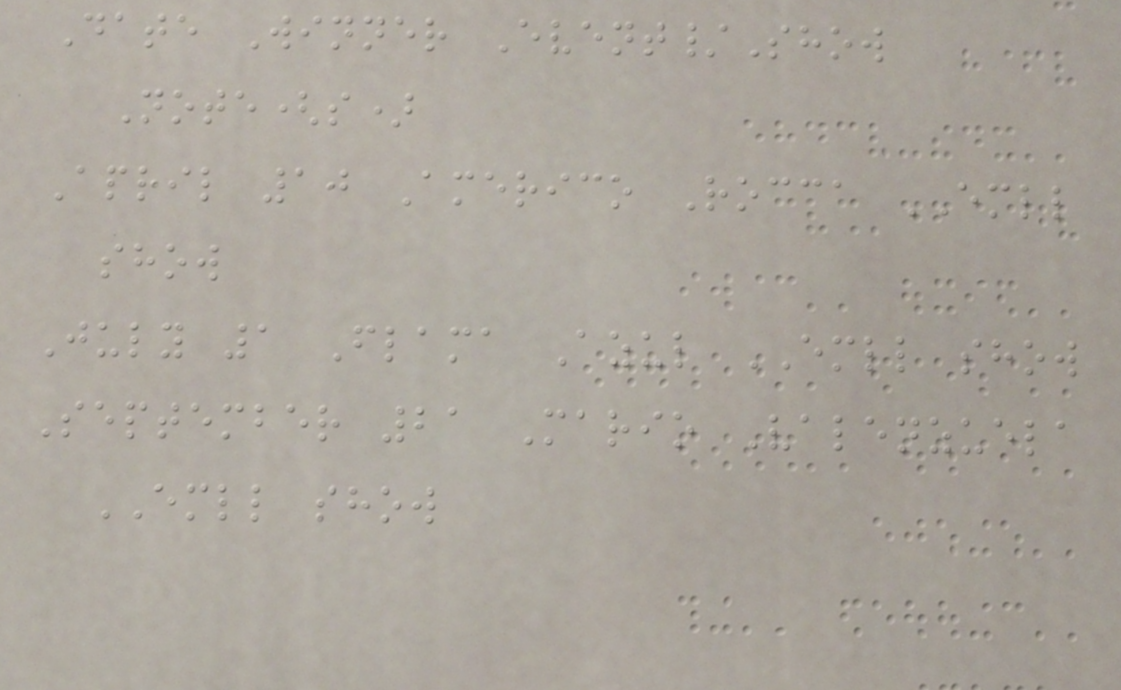Date Winner Event/Show
Note(s)
April 10 Americo Rocca EMLL
show
July 1 Flama Azul EMLL show
September 21 Mario Valenzuela
EMLL show
